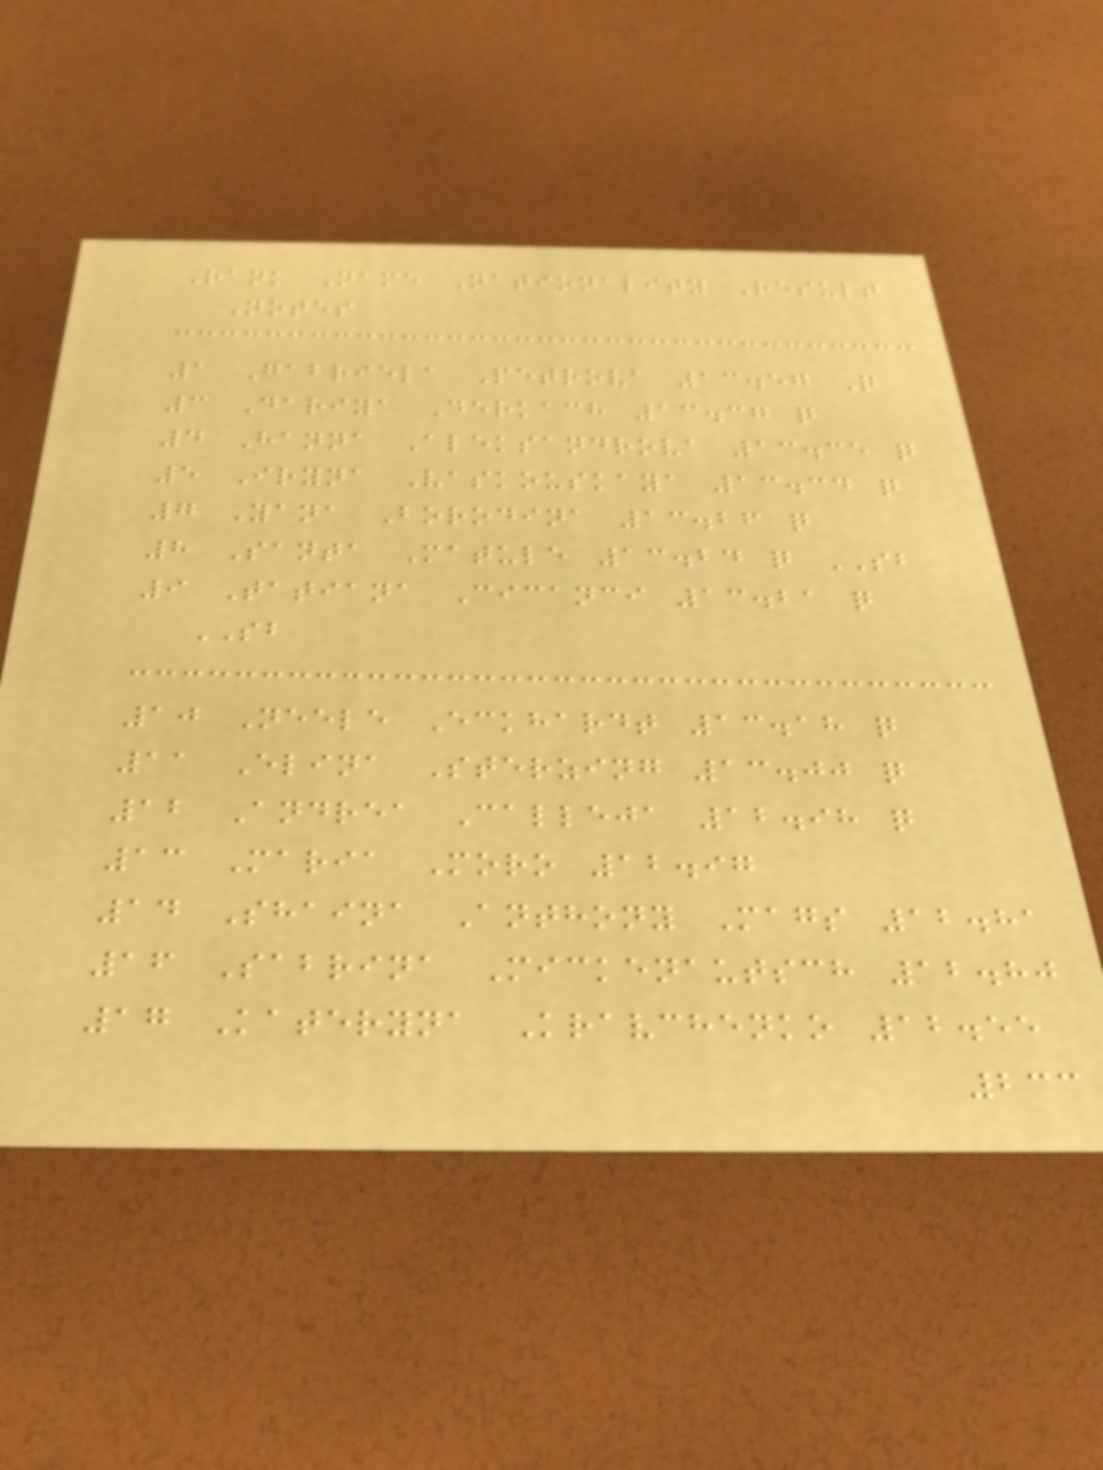Rank Name Nationality Result
Notes
1 Gabriela Petrova 13.57 Q
3 Dariya Derkach 13.37 q
4 Hanna Aleksandrova 13.35 q
5 Iryna Vaskouskaya 13.34 q
7 Yana Borodina 13.26 q
8 Santa Matule 13.24 q SB
9 Tatiana Cicanci 13.21 q
SB
10 Neele Eckhardt 13.18 q
11 Elina Sterzing 13.00 q
12 Andrea Calleja 12.98 q
13 Maria Moro 12.97
14 Shaina Anthony Mags 12.81
16 Sabrina Mickenautsch 12.80
17 Kateryna Kravchenko 12.55
233
